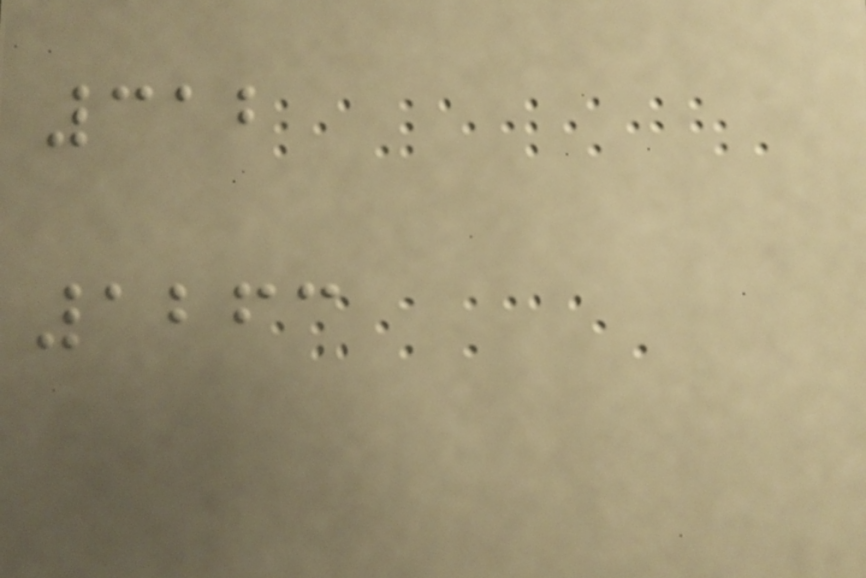312
1263
